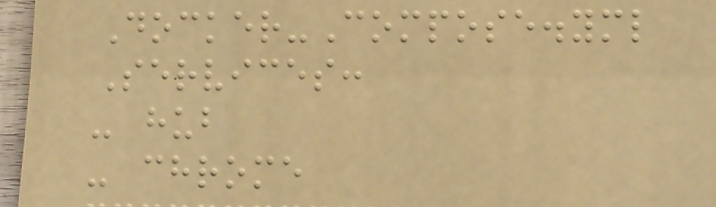Docker-Compose.yml
Services:
- hub
- chrome
